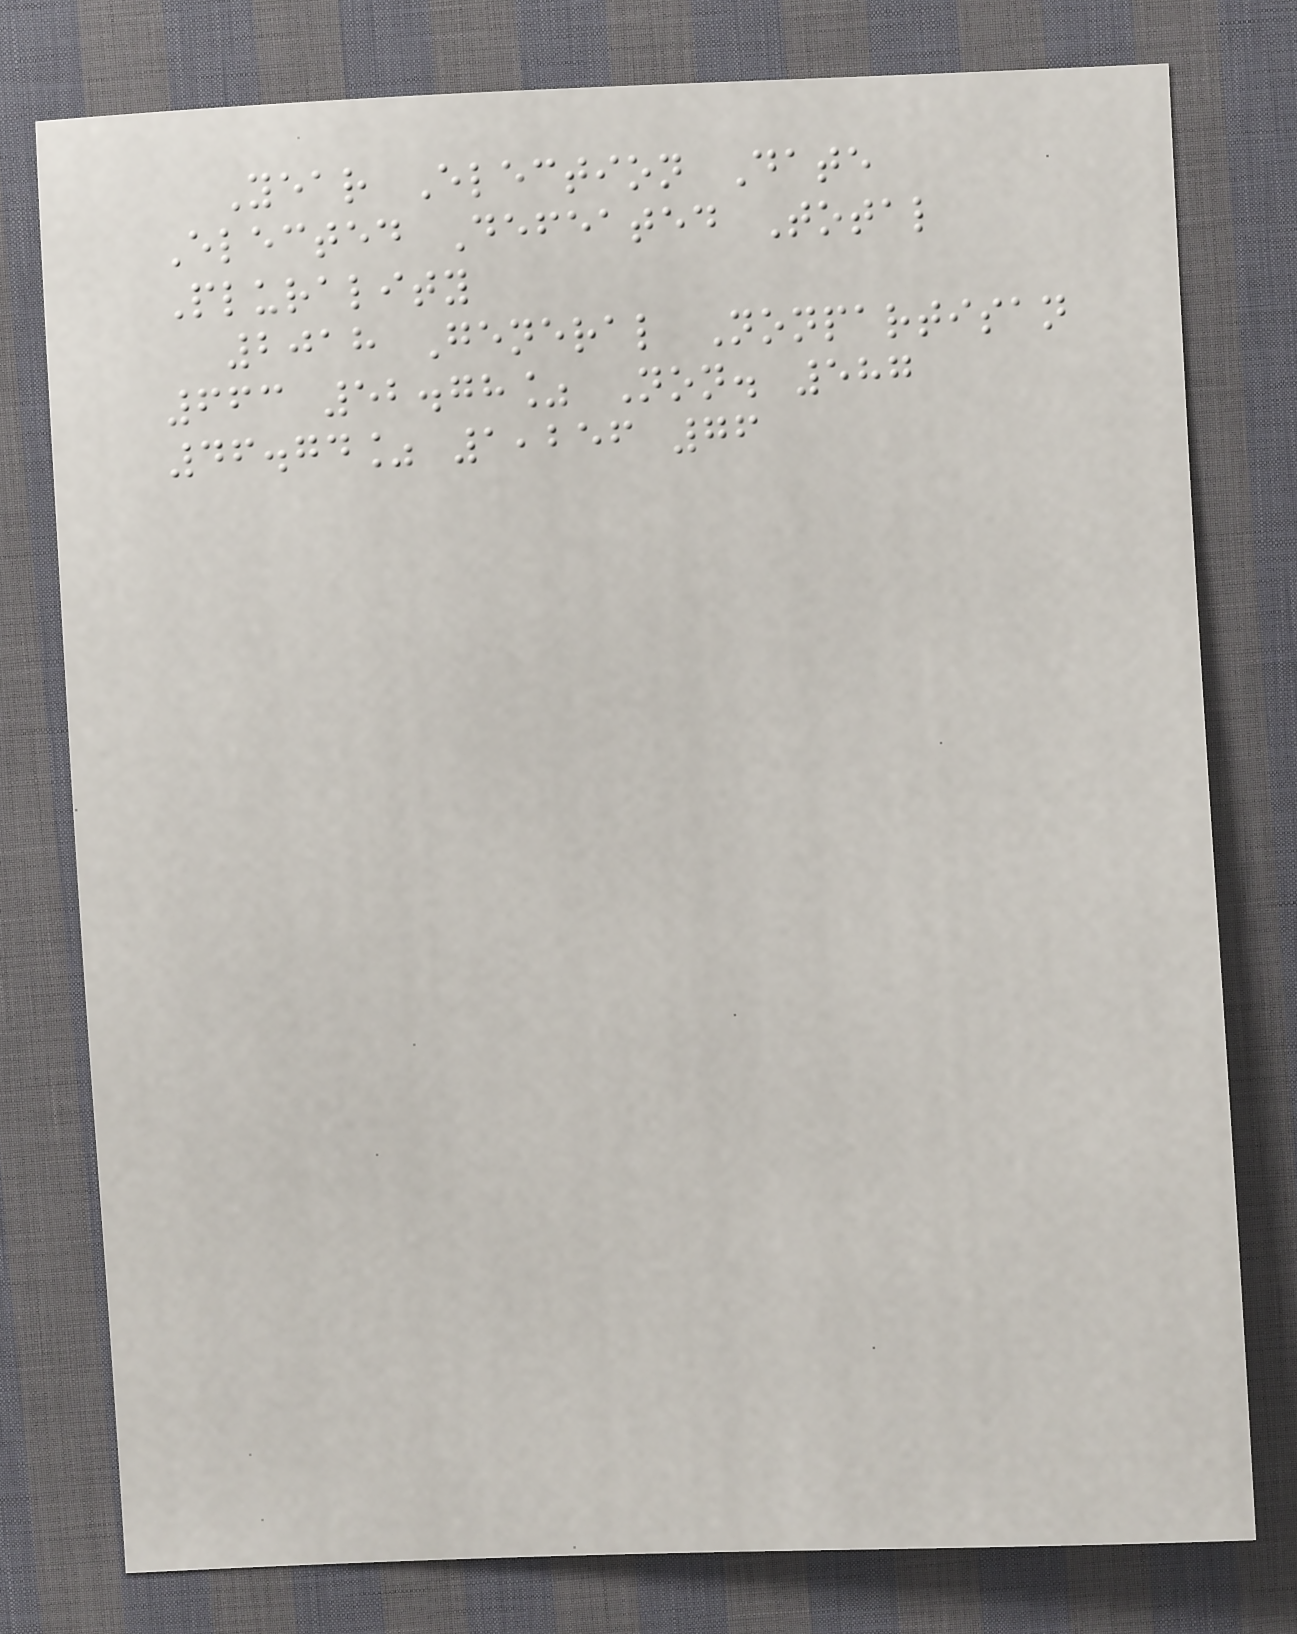Year Election Date
Elected Defeated Total
Plurality
2018 General Nonpartisan
663 52.78% Non. 587
46.74% 1,256 76
